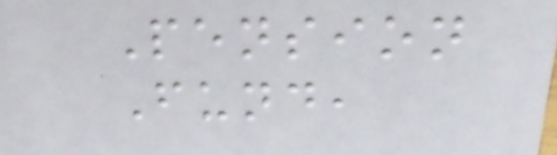Pension
Fund,
